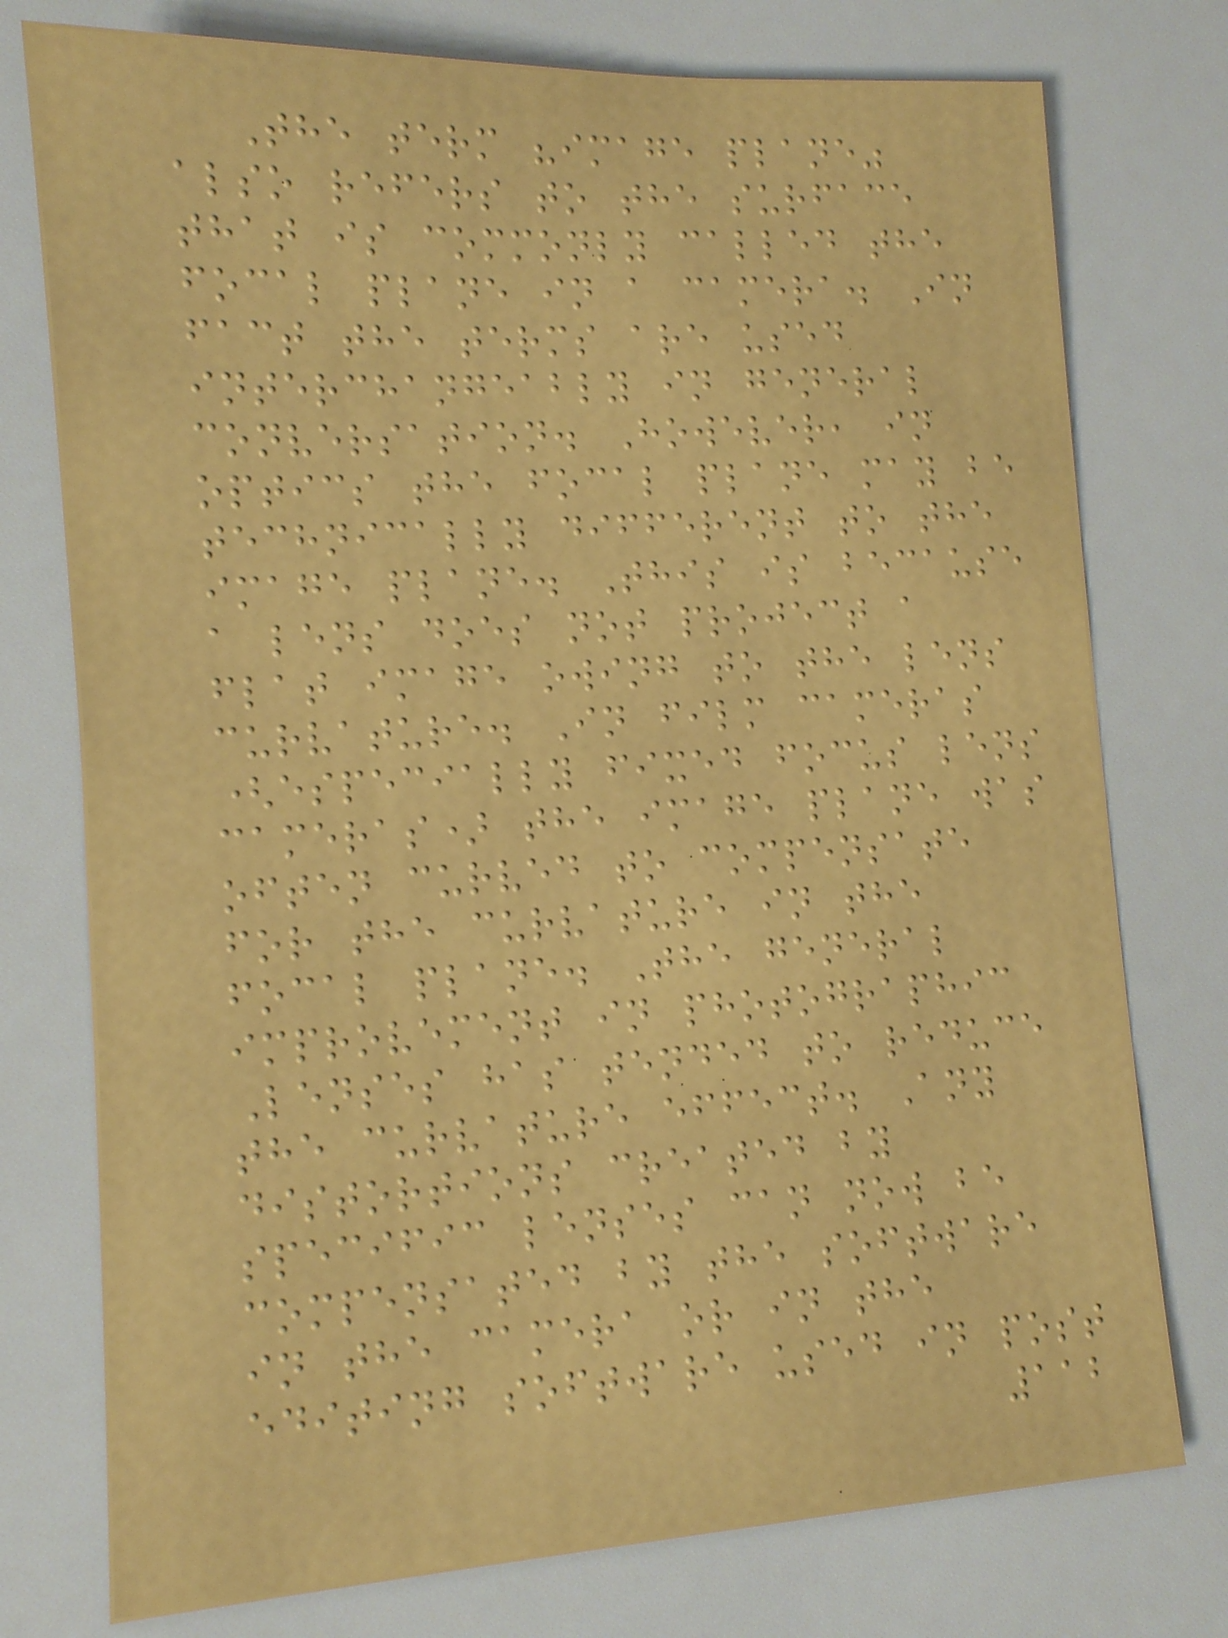The term "image plane"
also refers to the surface
that is commonly called the
focal plane in a camera. In
fact the terms are used
interchangeably in general
conversation. However, in
optics the focal plane may be
technically different to the
image plane. This is because
a lens does not project a
flat image owing to the lens
curvature. In film cameras
(especially fixed focus lens
cameras) the image plane was
often curved to compensate
for the curvature in the
focal plane. The general
improvement in photographic
Lenses has tended to reduce
the curvature effect. Any
distortions created by
specific lenses can now be
compensated by the software
in the camera or in the
editing software used in post
112
